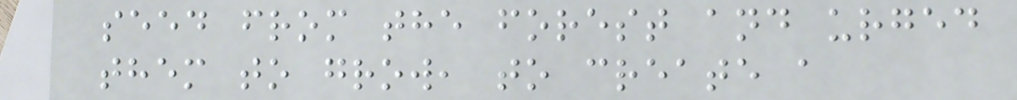seed from the forest and urged
them to grow, to create a
